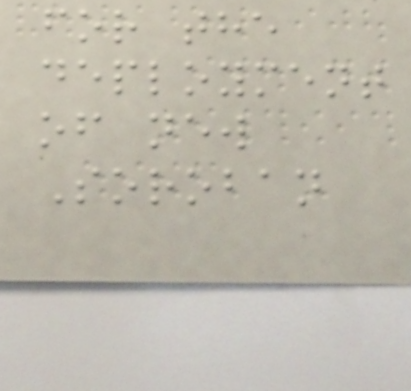for the
deployment
of new
Soroban
